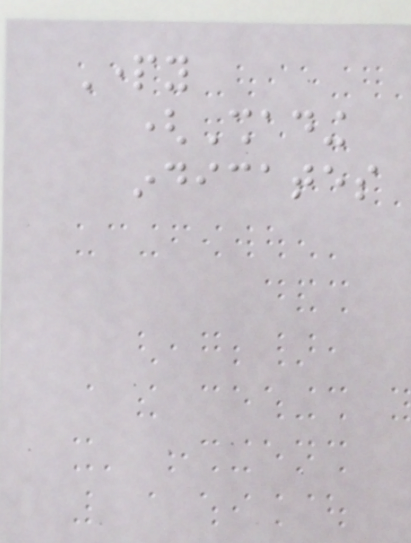Party
(Shading
indicates
